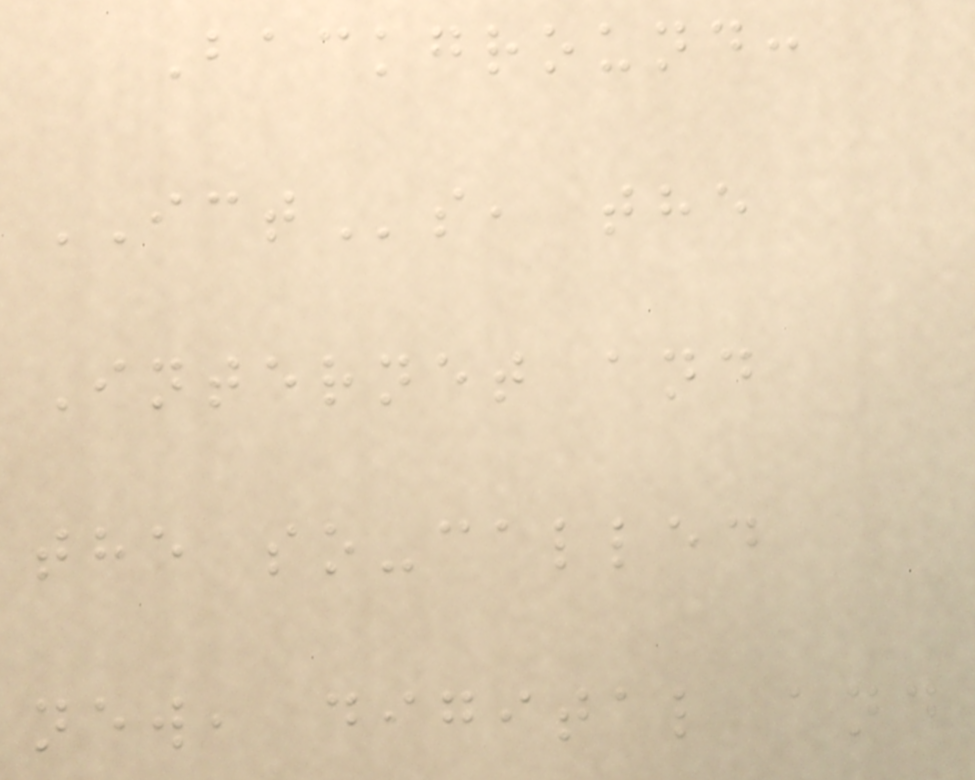Background:
ICTs, the
Internet and
the so-called
new, digital and
